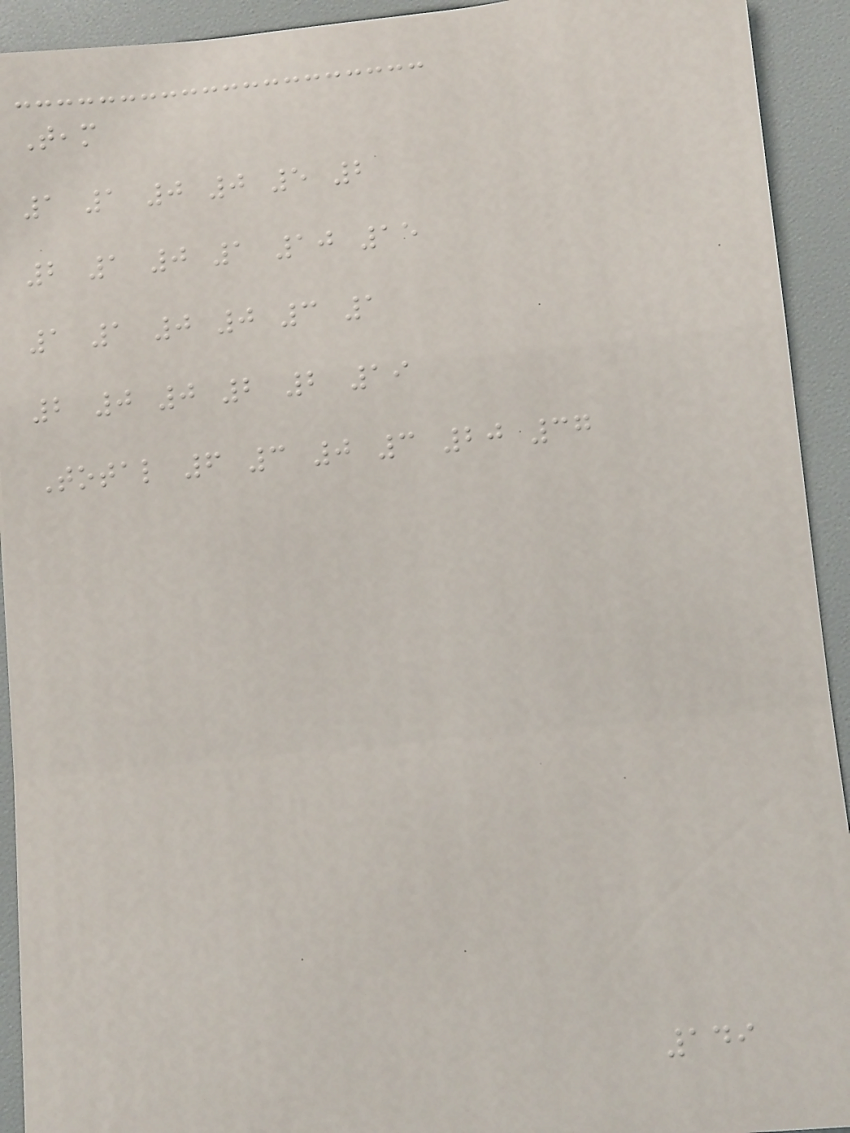Team
1 1 0 0 5 2
2 1 0 1 10 15
1 1 0 0 3 1
2 0 0 2 2 19
Total 6 3 0 3 20 37
149
